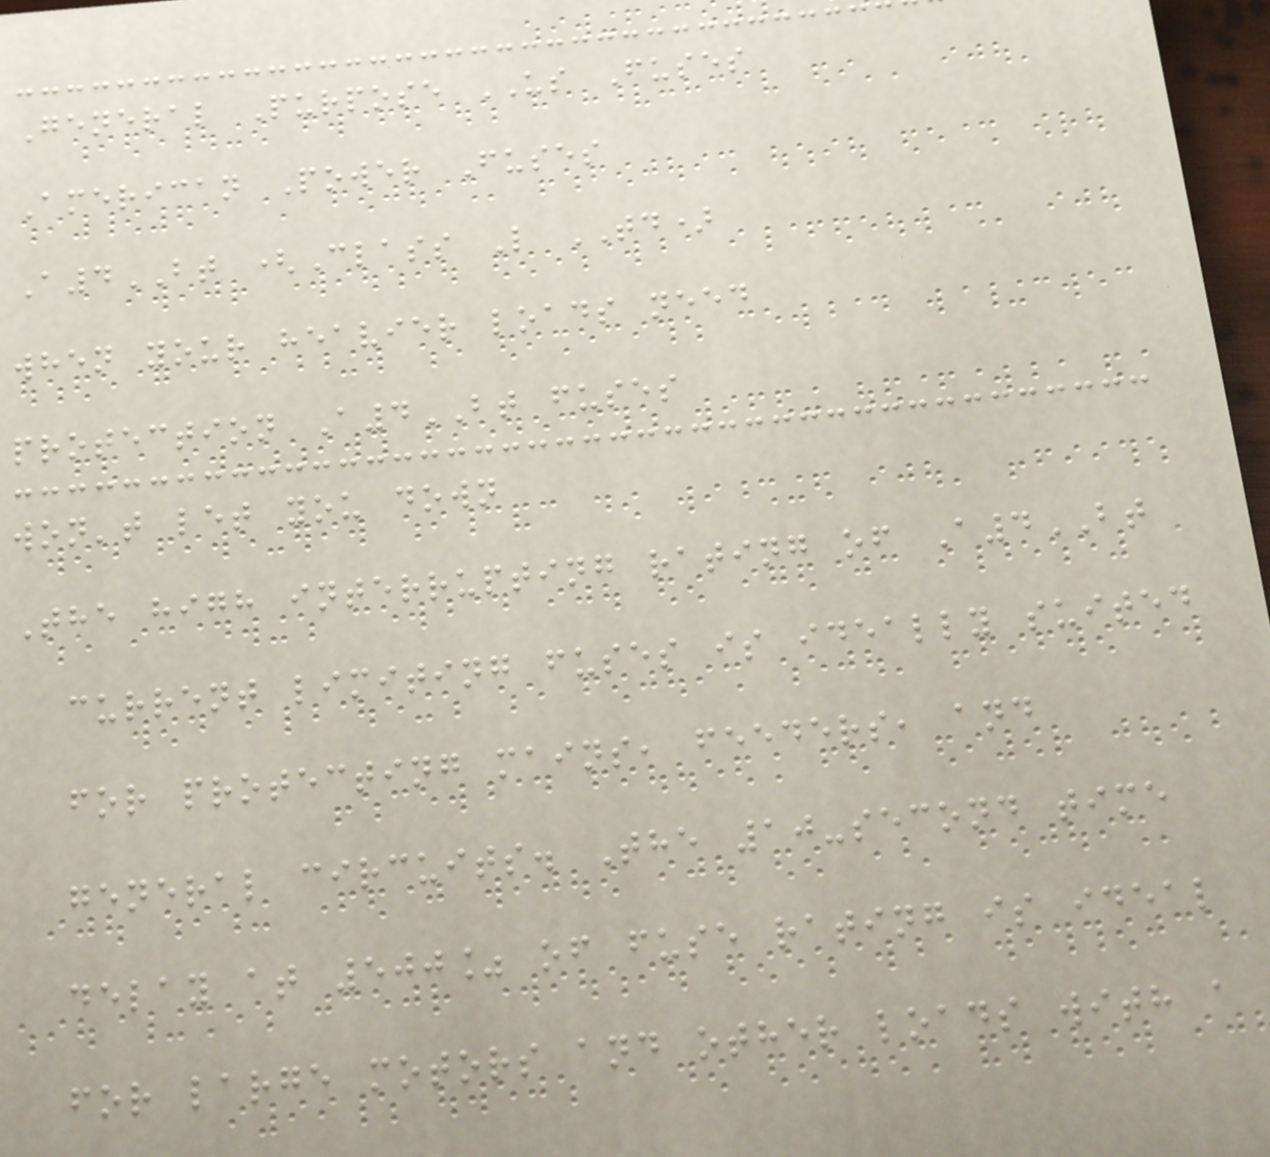General Purpose US Fuses
American Power Fuses
A4BT (Class L TD)
when your heavier loads need
protection A4BT fuses
won't let you down
The high interrupting rating of A4BT
current limiting fuses is ideally suited
for protecting mains, feeders, and
general circuits. The 10-second time
delay at 500% of fuse rating is ideal
for large motors and other loads with a
